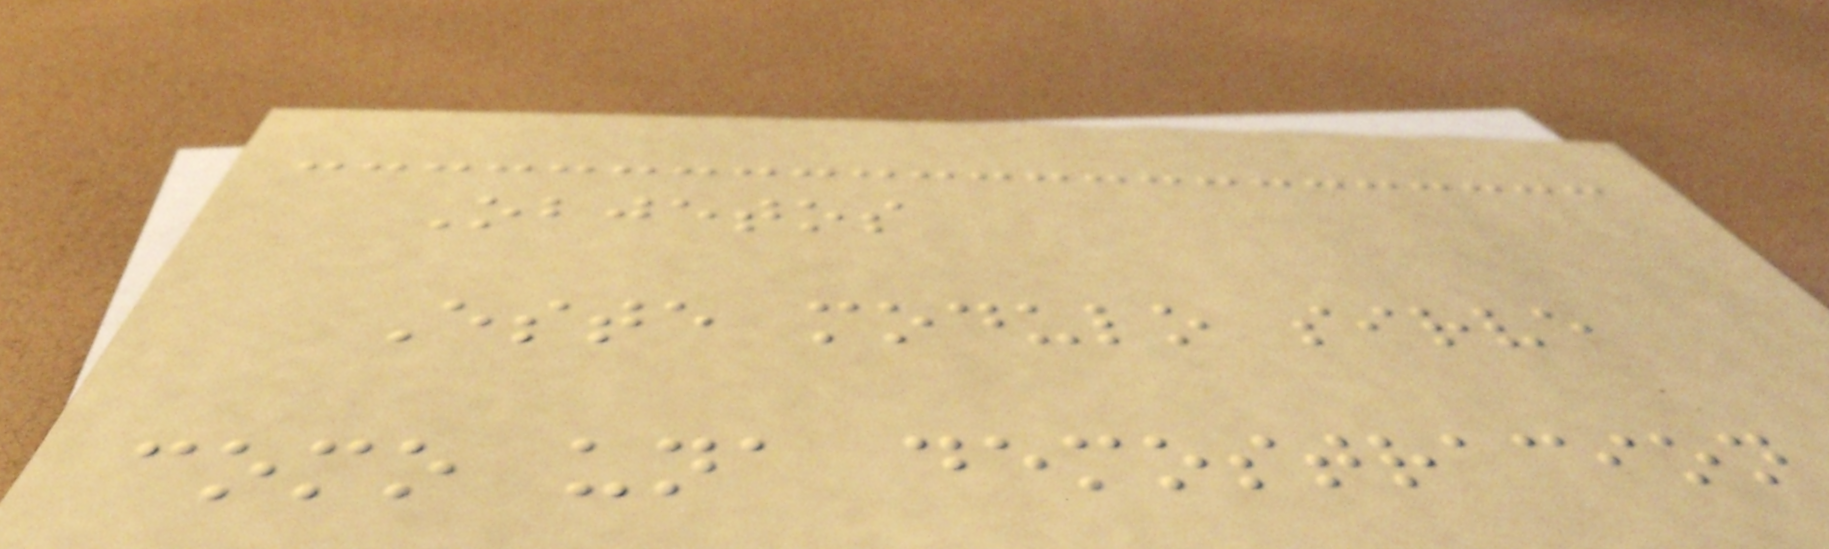Objetos
Este modulo sirve
como una demostracion
